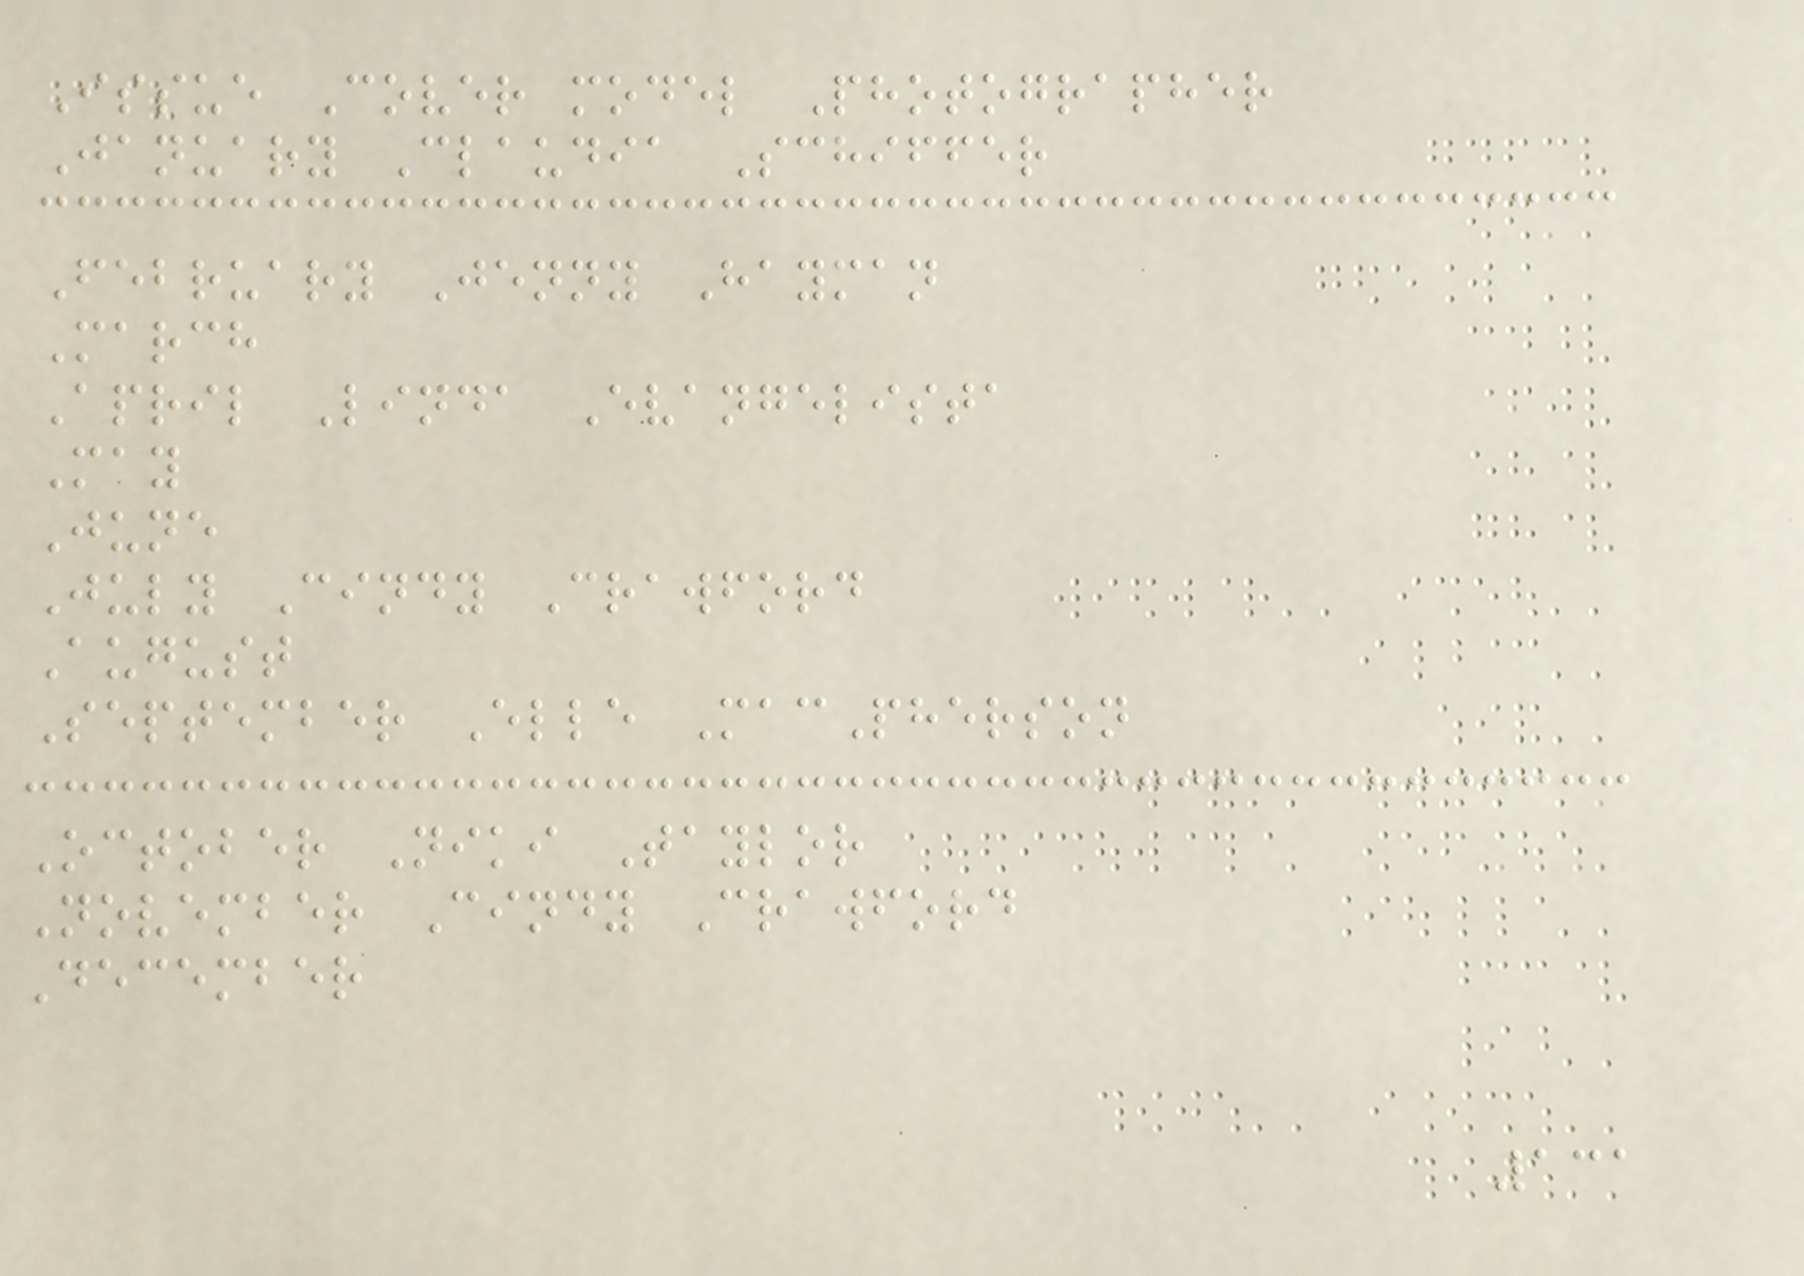Issue Cover model Photographer
January Claudia Schiffer
February Jenny Hayman
March
April Linda Evangelista
May
June
July Cindy Crawford
August
September Elle MacPherson
October Niki Taylor
November Cindy Crawford
December
131
